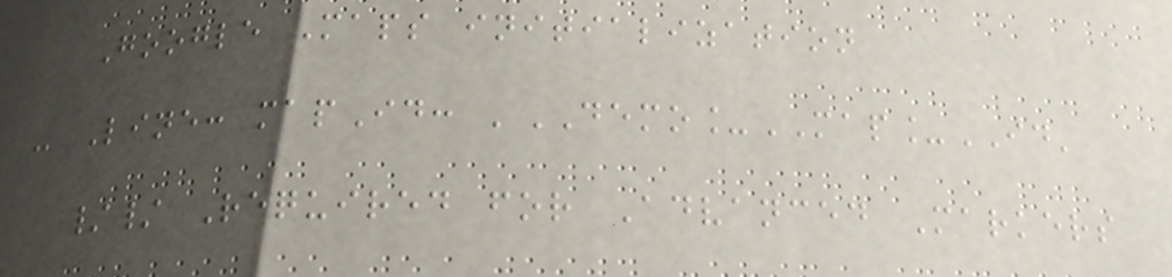Google Maps initialization
- Line: mapId: 'DEMO_MAP_ID'
// Required for Advanced Markers
